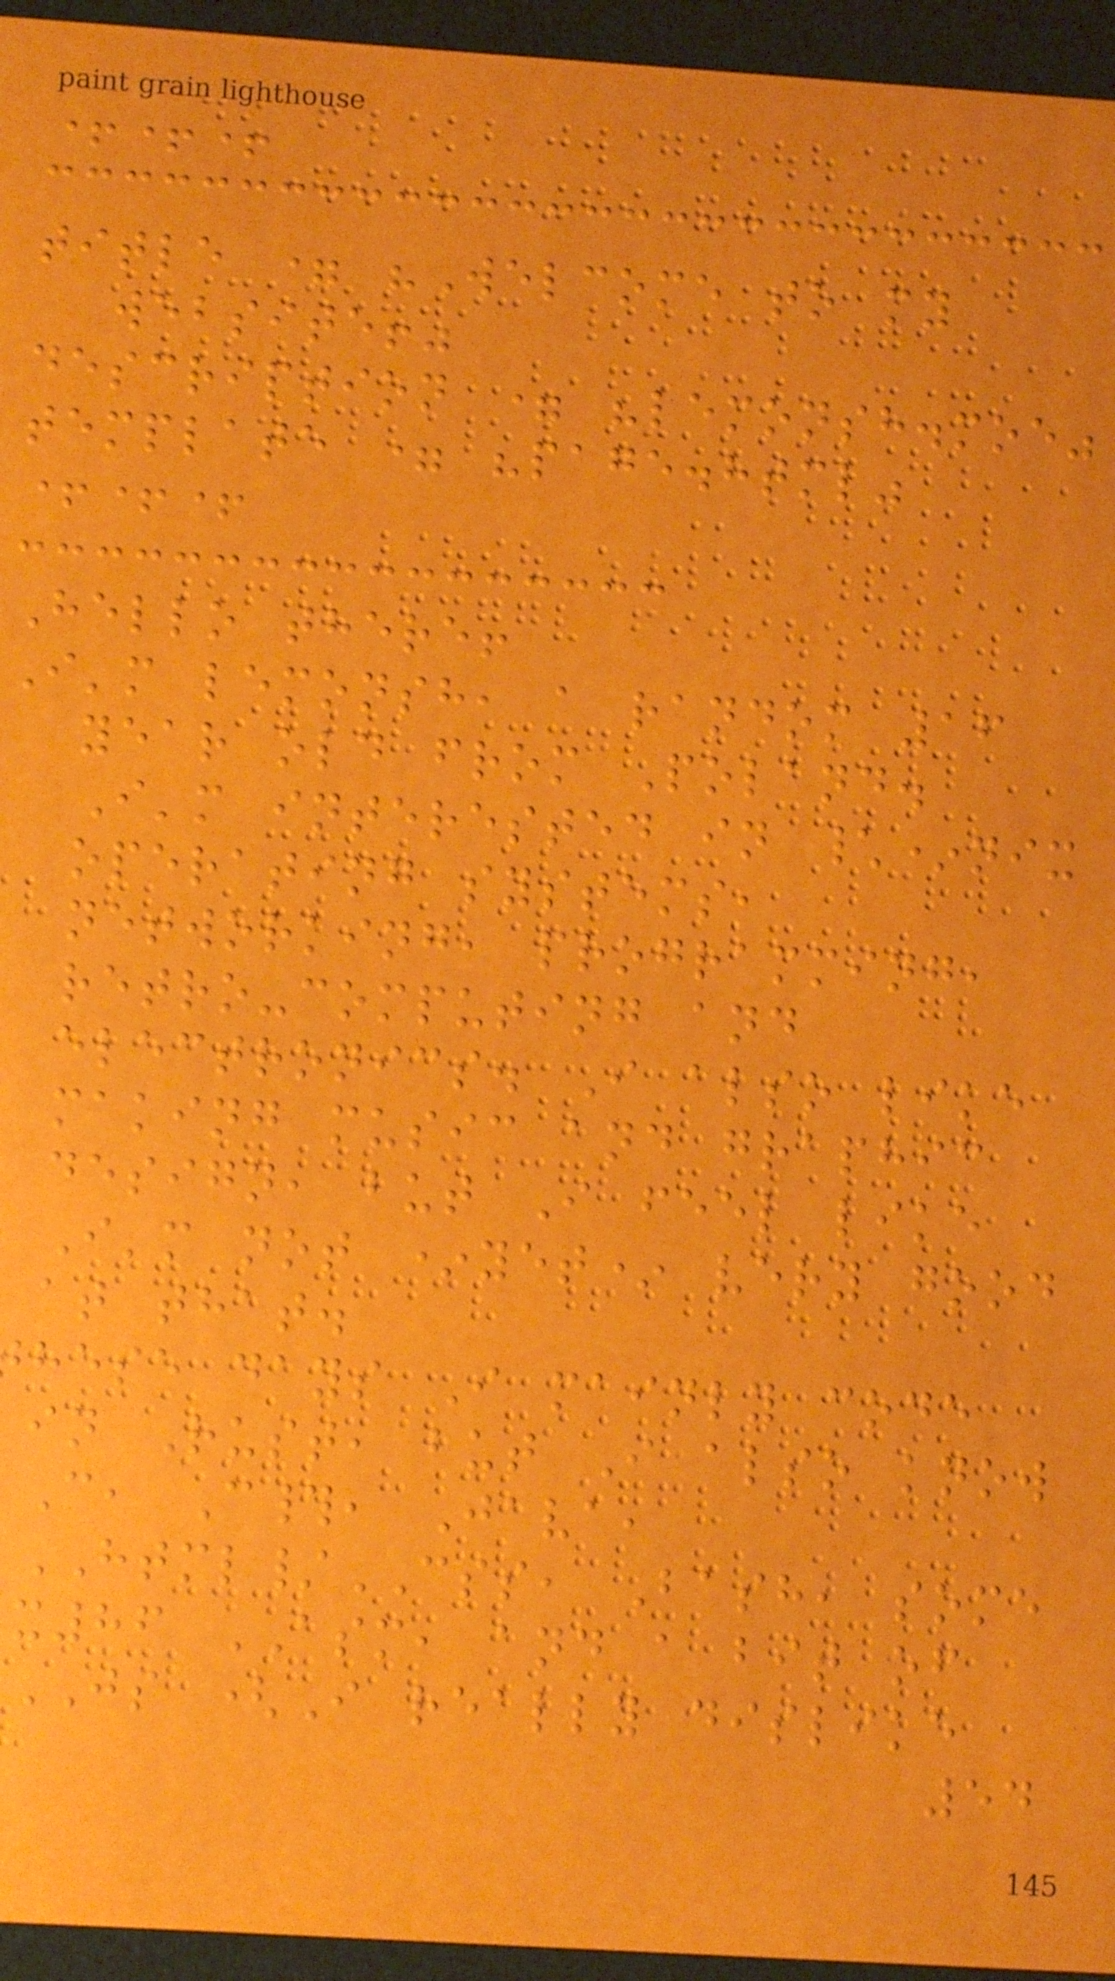+++
title = "Welcome to my
website!"
description = "lemonsh.moe"
template = "page.html"
+++
Hello there!
I'm lemonsh, a random 16
year old from Poland.
I'm interested in \*nix
operating systems,
networking, programming,
retro-computing and
electronics. I also like
making music and graphic
design, but I feel like
I'm not *yet* very good
at that.
hese days I mainly code
in Rust, but I also know
C, C#, Java,
HTML/CSS, Bash, some
x86 ASM, and a bit of
JS (I really dislike
54
